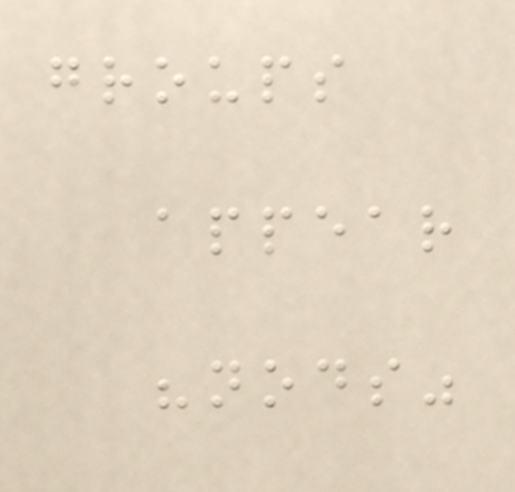groups
appear
"nods"
